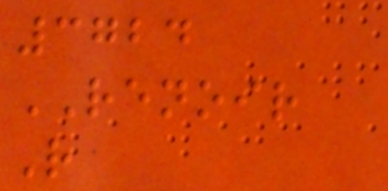3724
RENOIR
R
